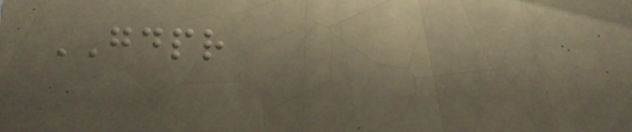GDPR
